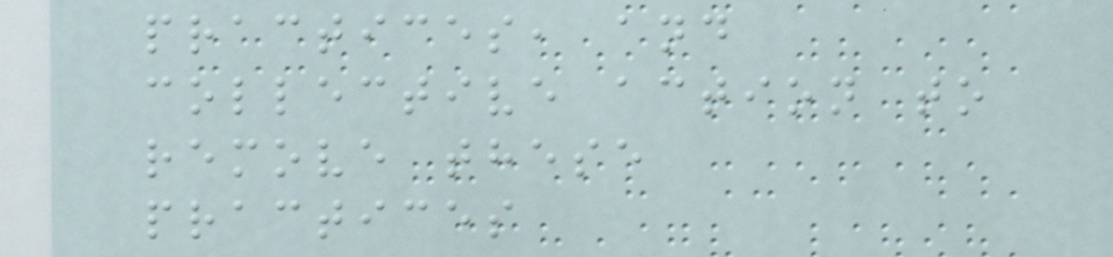practices, and
collective action to
remove these
practices
